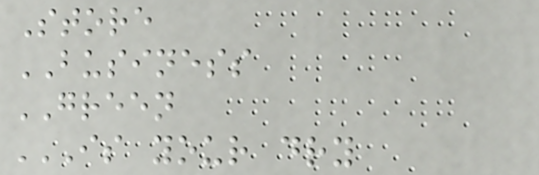Store
BUSINESS
GREEN
IS YOUR DRY
